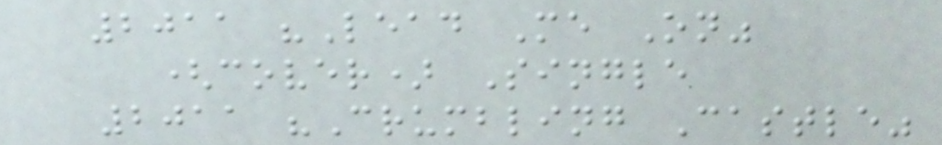2011 "Lead Me On"
(cover) Single
2011 "Crumbling Castle"
